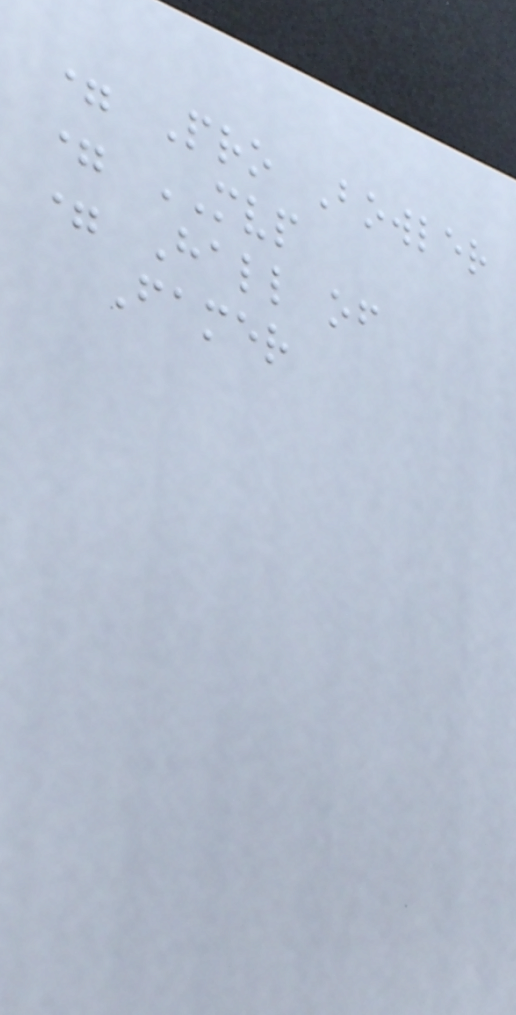= Pro Bowler
= MVP
= Hall of
Famer
